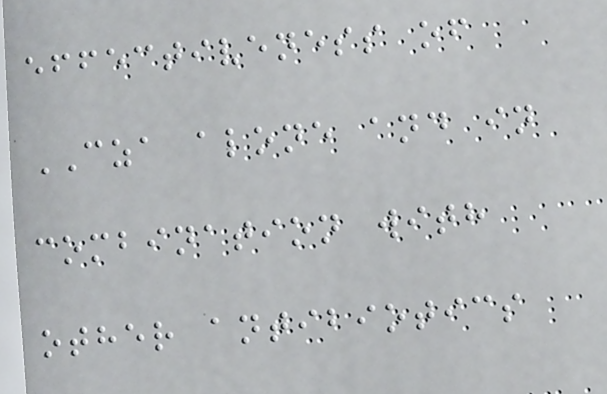effectiveness of
CZA alone and in
combination with
other antibiotics
